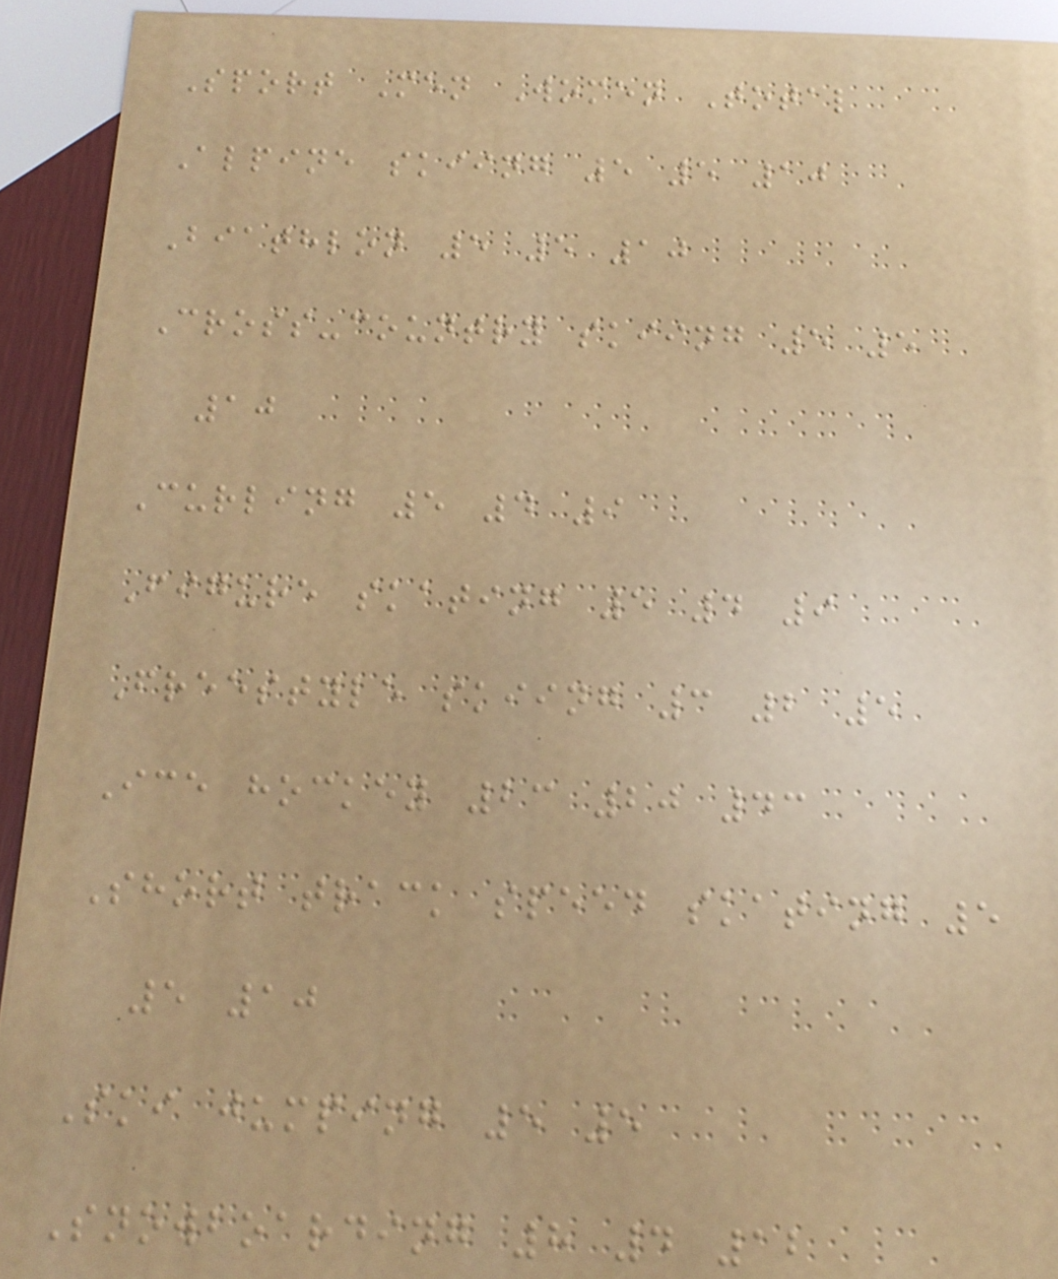Sport Men Women Total
Alpine skiing 5 5 10
Biathlon 5 5 10
Cross-country skiing 5 5
10
Curling 5 4 9
Figure skating 5 4 9
Freestyle skiing 3 2 5
Ice hockey 23 20 43
Short track speed skating 5
5 10
Ski jumping 5 5
Snowboarding 8 4 12
